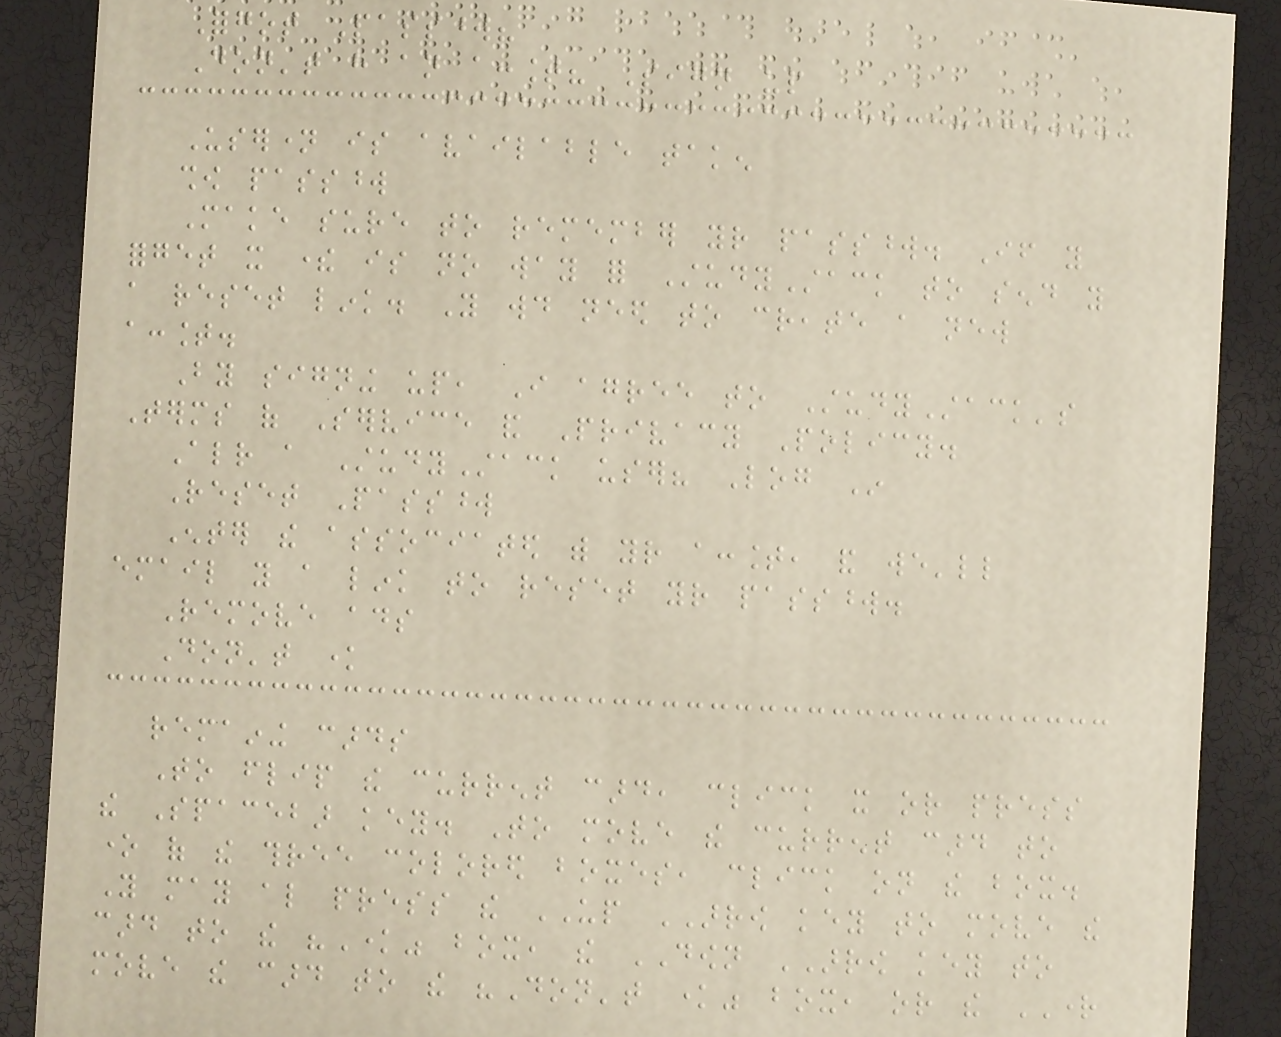Forgot Password?
Don't have an account? Sign up
Username is available taken
show password
Make sure to remember your password. If you
forget it there is no way for StudyStack to send you
a reset link. You would need to create a new
account.
By signing up, I agree to StudyStack's
Terms of Service and Privacy Policy.
Already a StudyStack user? Log In
Reset Password
Enter the associated with your account, and we'll
email you a link to reset your password.
Remove ads
Don't know
remaining cards
To flip the current card, click it or press
the Spacebar key. To move the current card to
one of the three colored boxes, click on the box.
You may also press the UP ARROW key to move the
card to the "Know" box, the DOWN ARROW key to
move the card to the "Don't know" box, or the RIGHT
